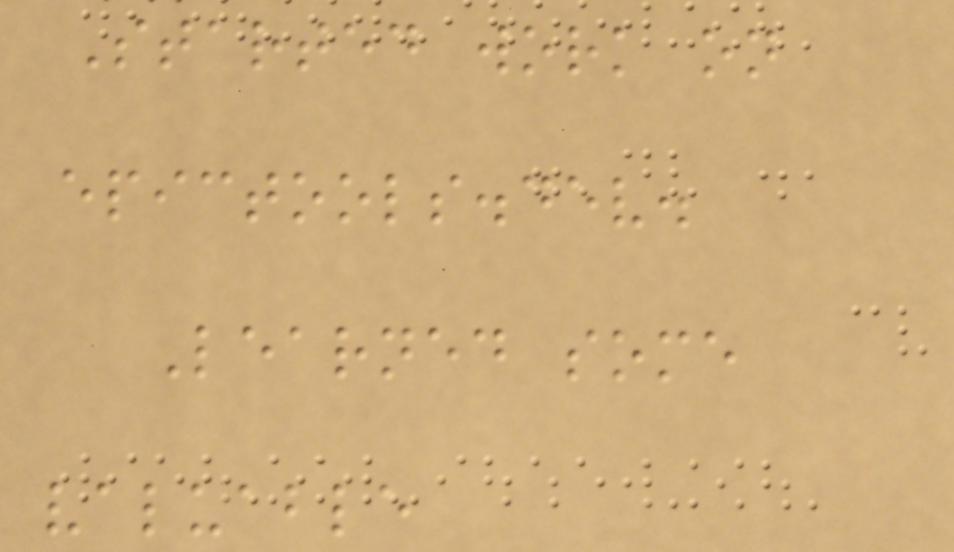Started work on
epictools.dev.
Learned some
valuable
